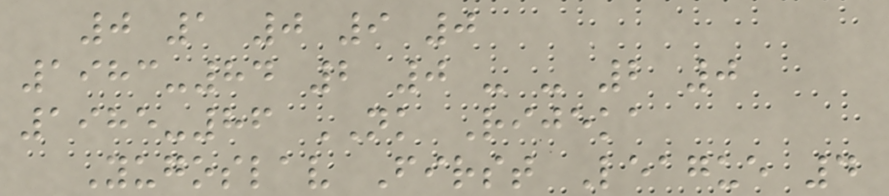0 1 0 9 0
1983-84 2 0 - - 2 0
1985-86 NK Rijeka
Yugoslav First League 4
